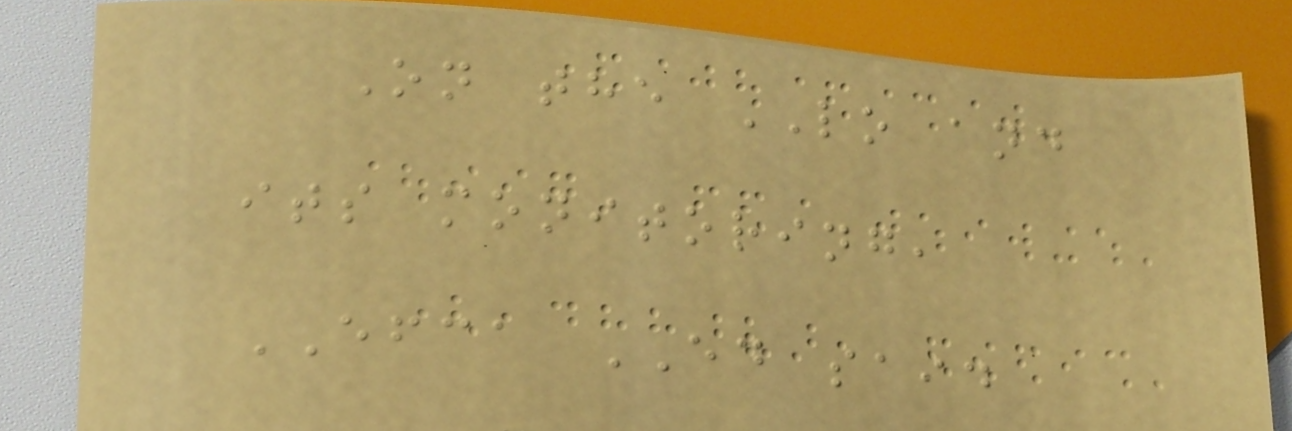On the LO and
its monitoring,
EFCA ED said
